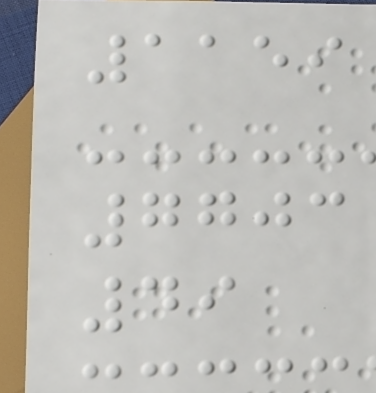1159
7703
49
